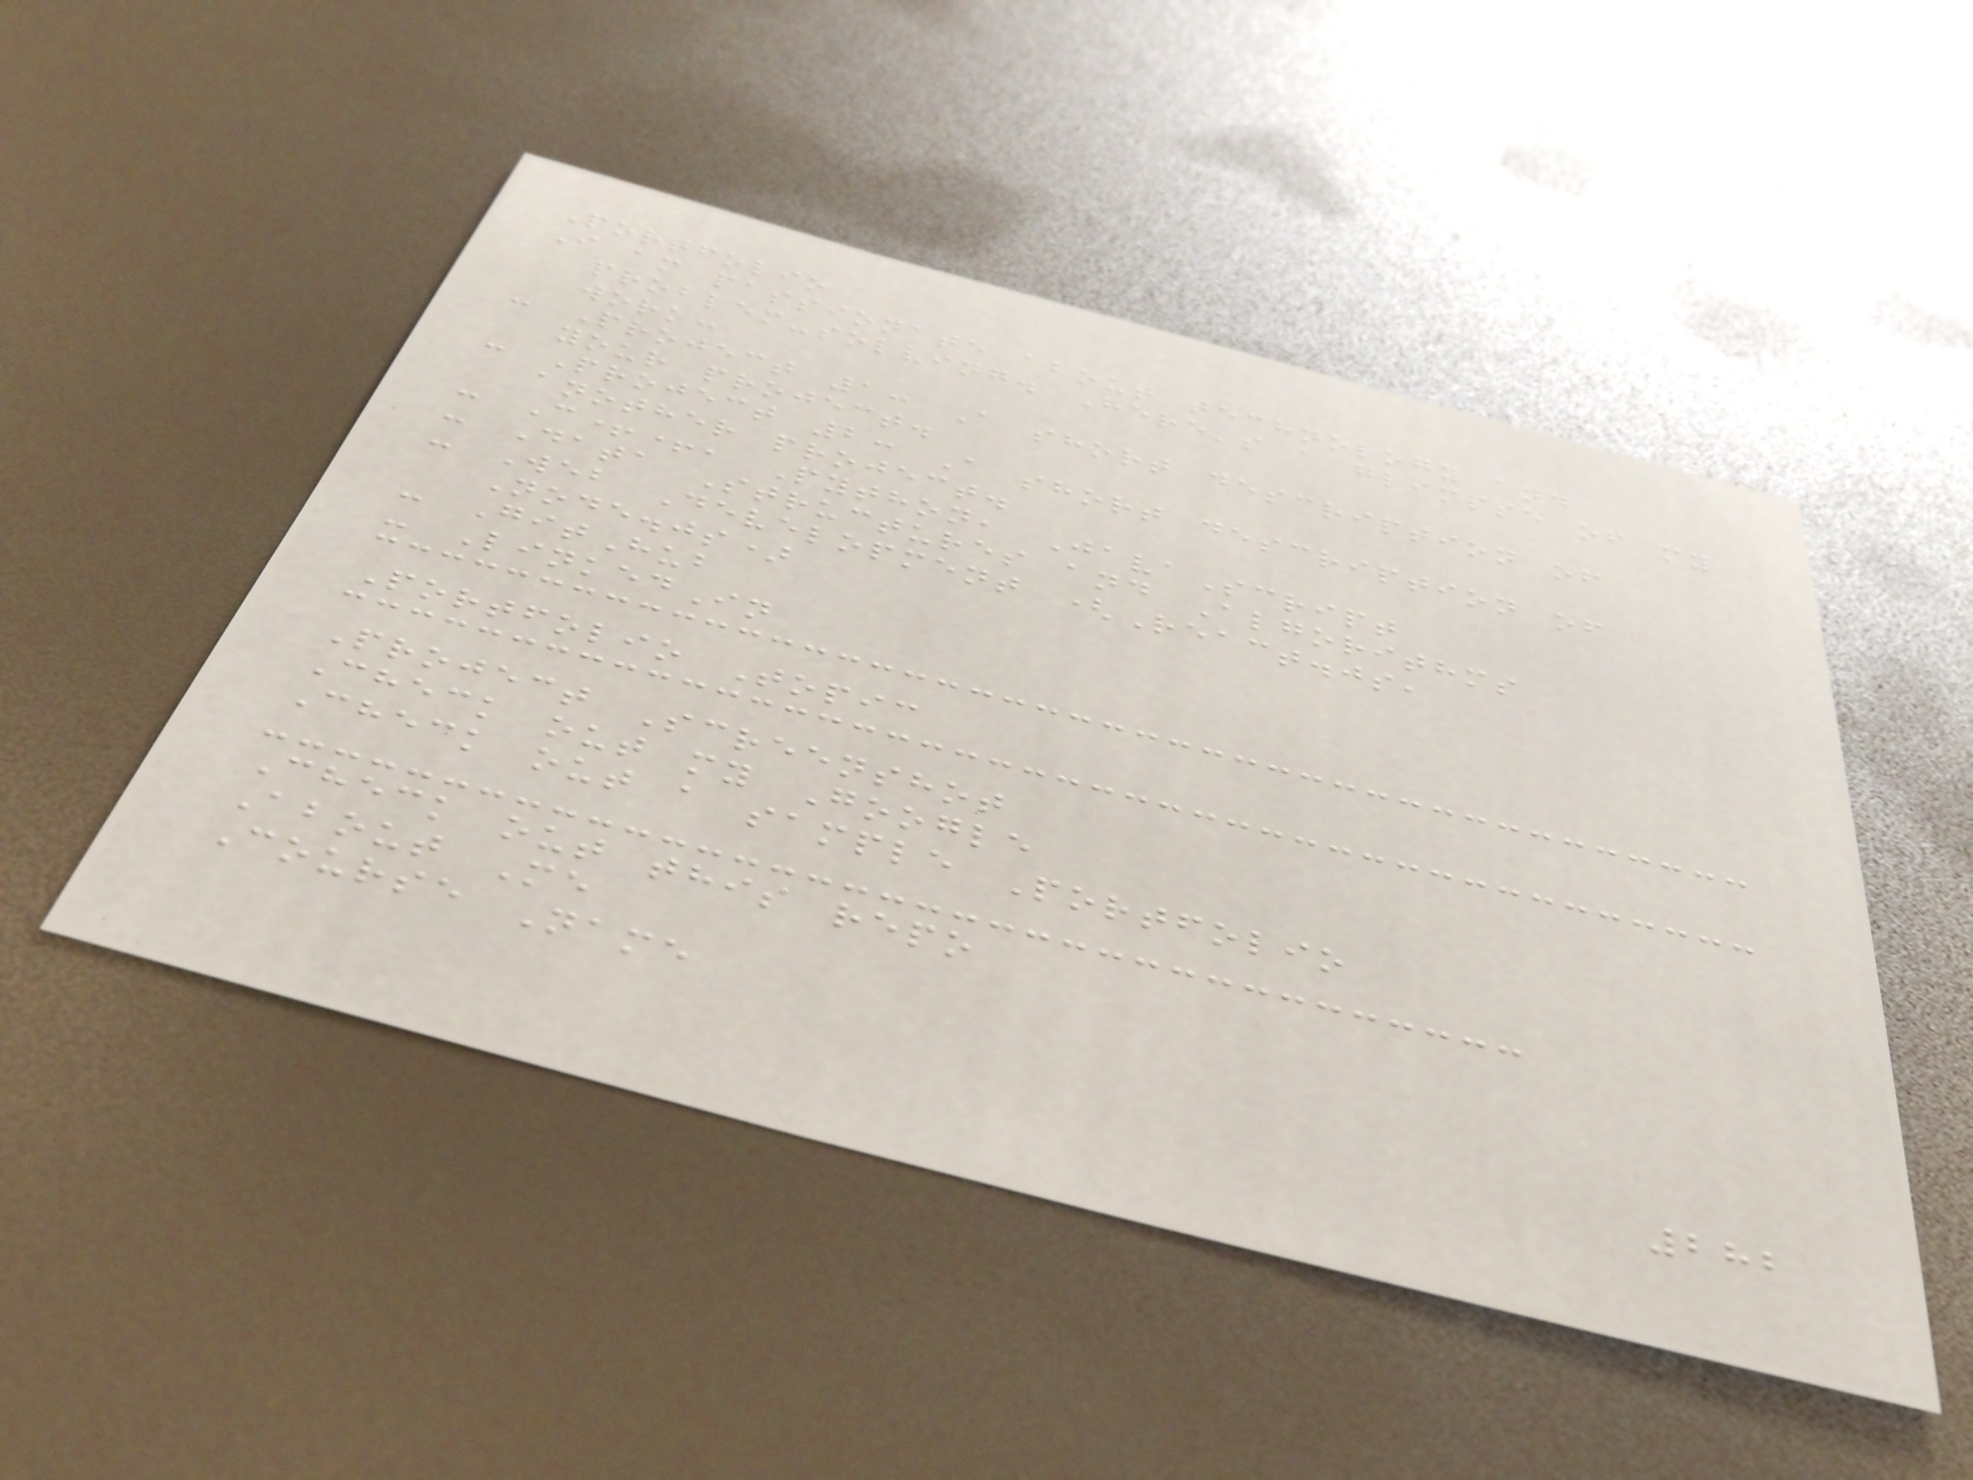Portfolio
I am passionate about technology and
problem-solving. Here's a glimpse of my
work:
- Project 1: A short description of
your project.
- Project 2: A short description of
another project.
- C++, Python, JavaScript
- Data Structures and Algorithms
- Web Development (React.js,
Node.js)
- GitHub
- LinkedIn
Portfolio Topic
Project Screenshot
Check out my Google
Check out a sample Portfolio
Check out this repo
About Me
Course Name
282
